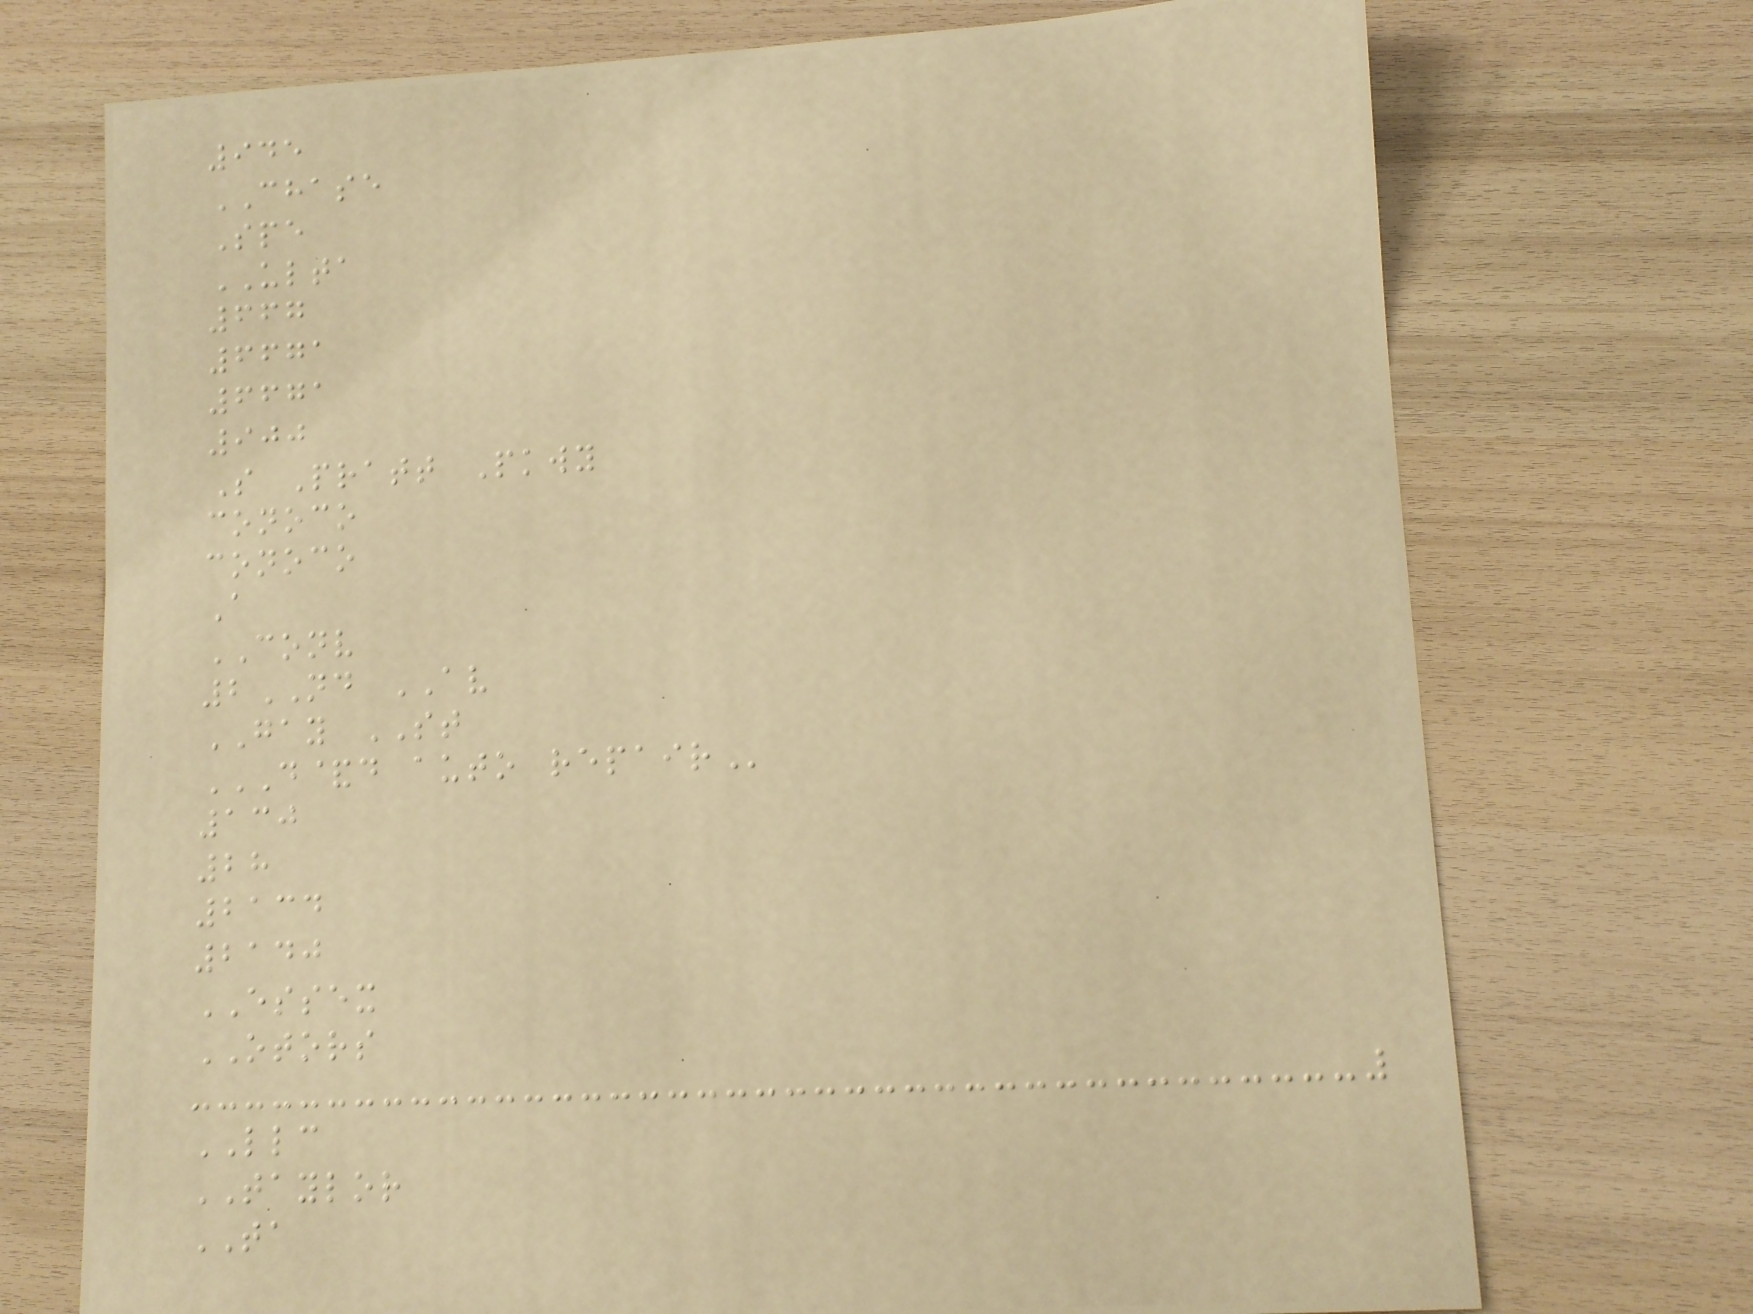945
CHASE
Spe
ULTA
667
6671
6671
900
S Pratt Pkwy
conoco
conoco
A
CONV
2ND AV
GAY ST
D&D AUTO REPAIR
130
28
2134
2140
ESSEX
OTORS
LLC
TAYLOR
TA
